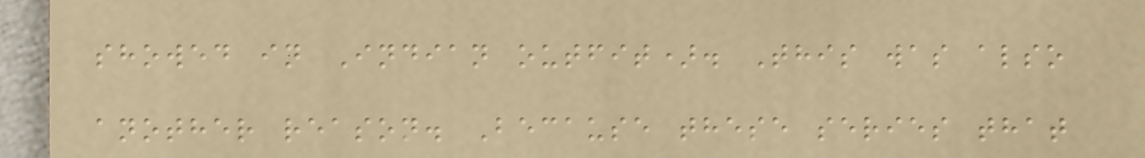showed in Indian outfit). This was also
another reason. Because these series that
